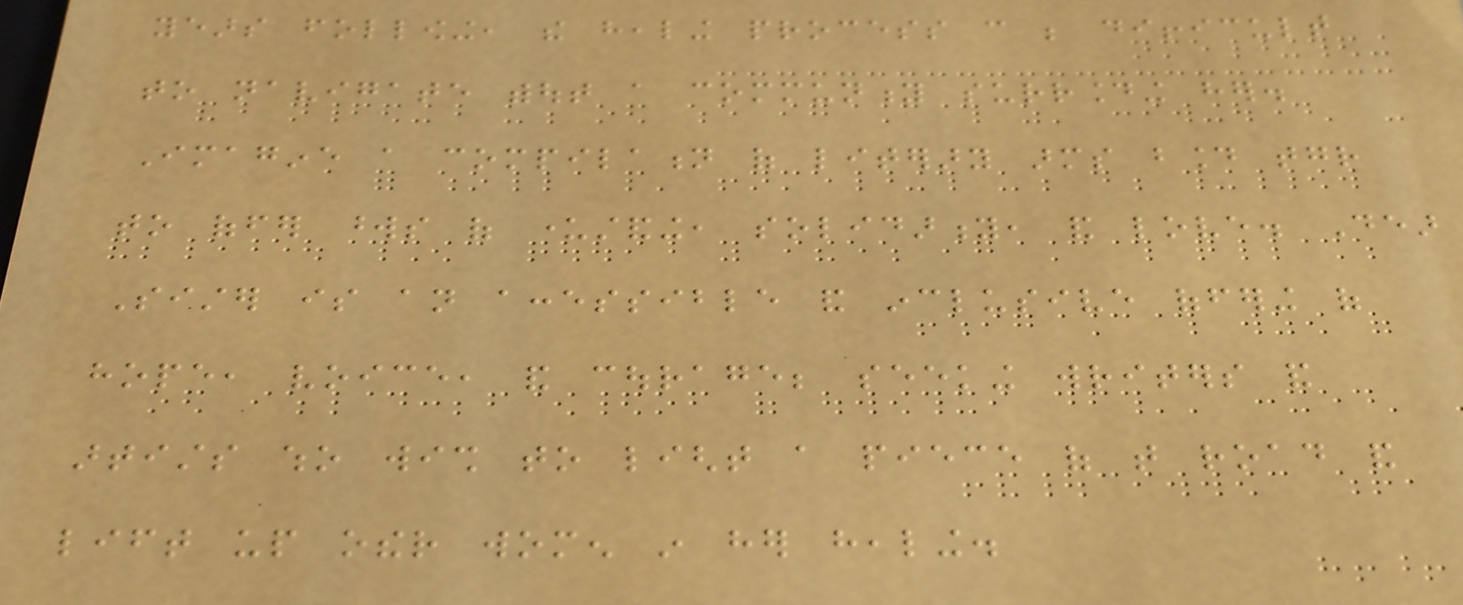years following, the healing process can be difficult
to navigate without a community surrounding her.
Imagine a compilation of literary arms bound together
to offer words of understanding, solidarity, and love. Dear
Sister is an accessible and inclusive offering of
hope, voice, and courage; seeking writers and
artists who wish to light a piece of that road and
lift up other women in her healing.
